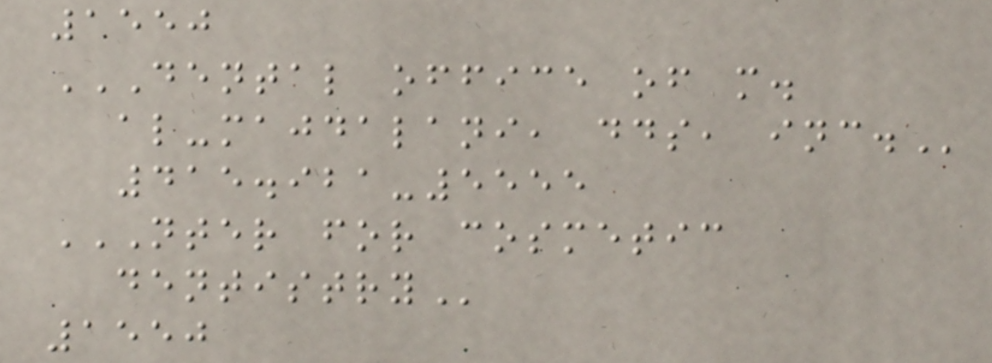1550
DENTAL OFFICE OF M.
AL-MAJDALANI, DDS, INC.
415.921-5555
NTER FOR COSMETIC
DENTISTRY
1550
